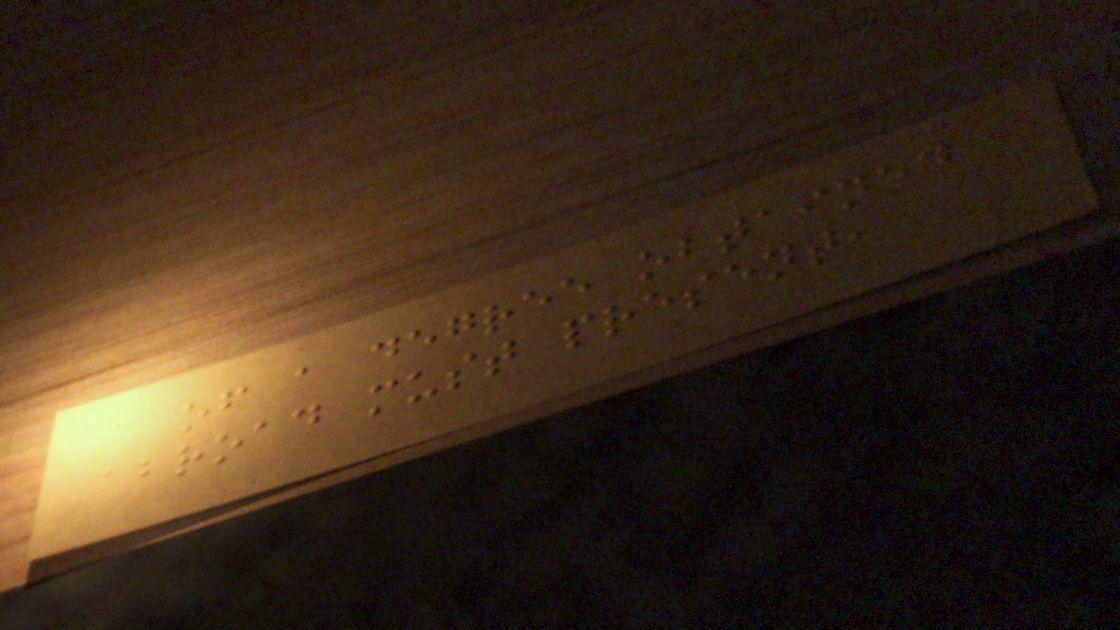of a degree obtained
abroad must present,
